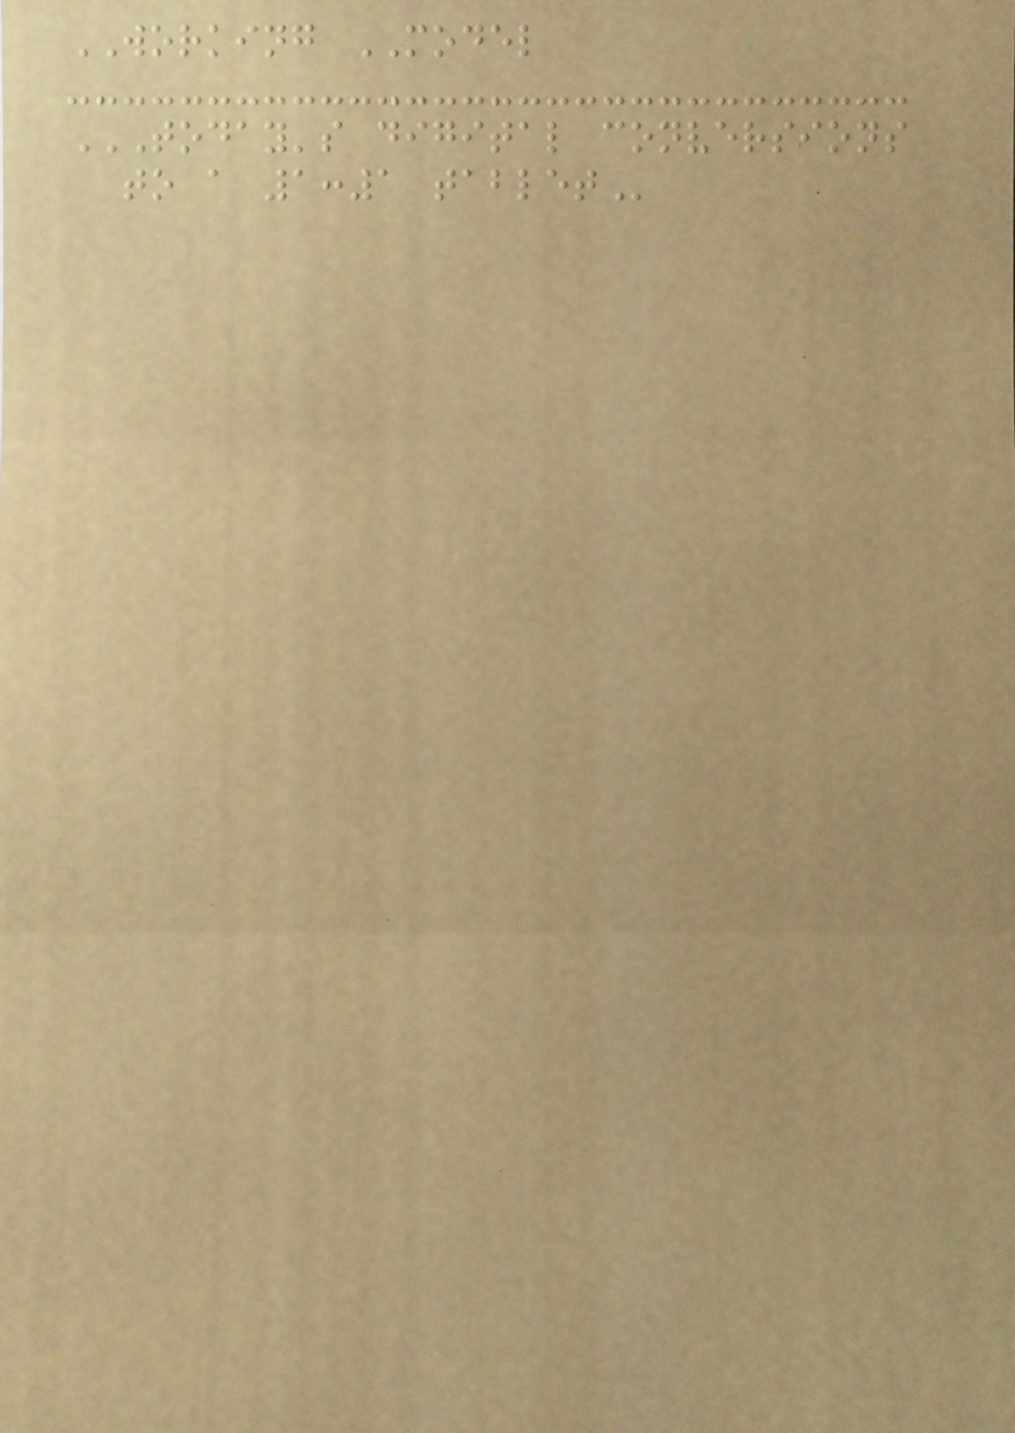WORKING MODEL
TODAY'S DIGITAL CONVERSIONS
TO A 1:1 TABLET
